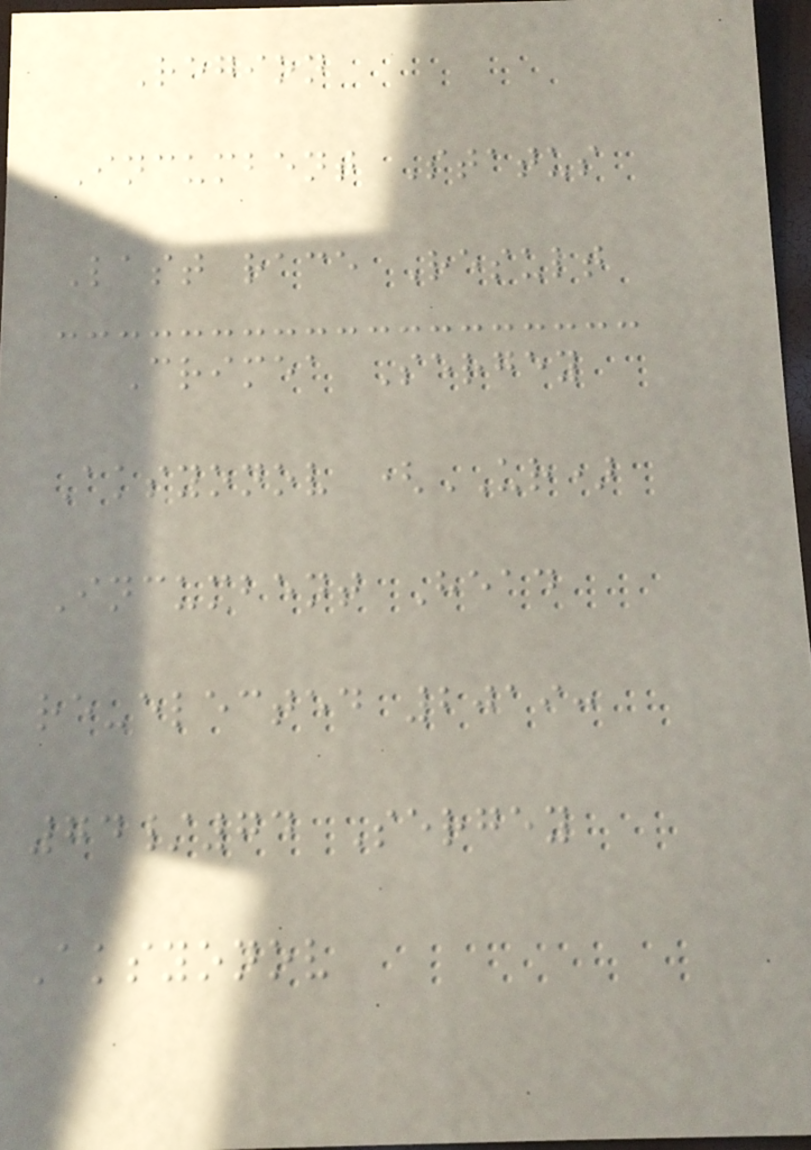Region
Incumbent Status
Last race Result
Crimea Sergey
Aksyonov (UR)
Incumbent Head
re-elected 2019:
74/74 Sergey
Aksyonov
